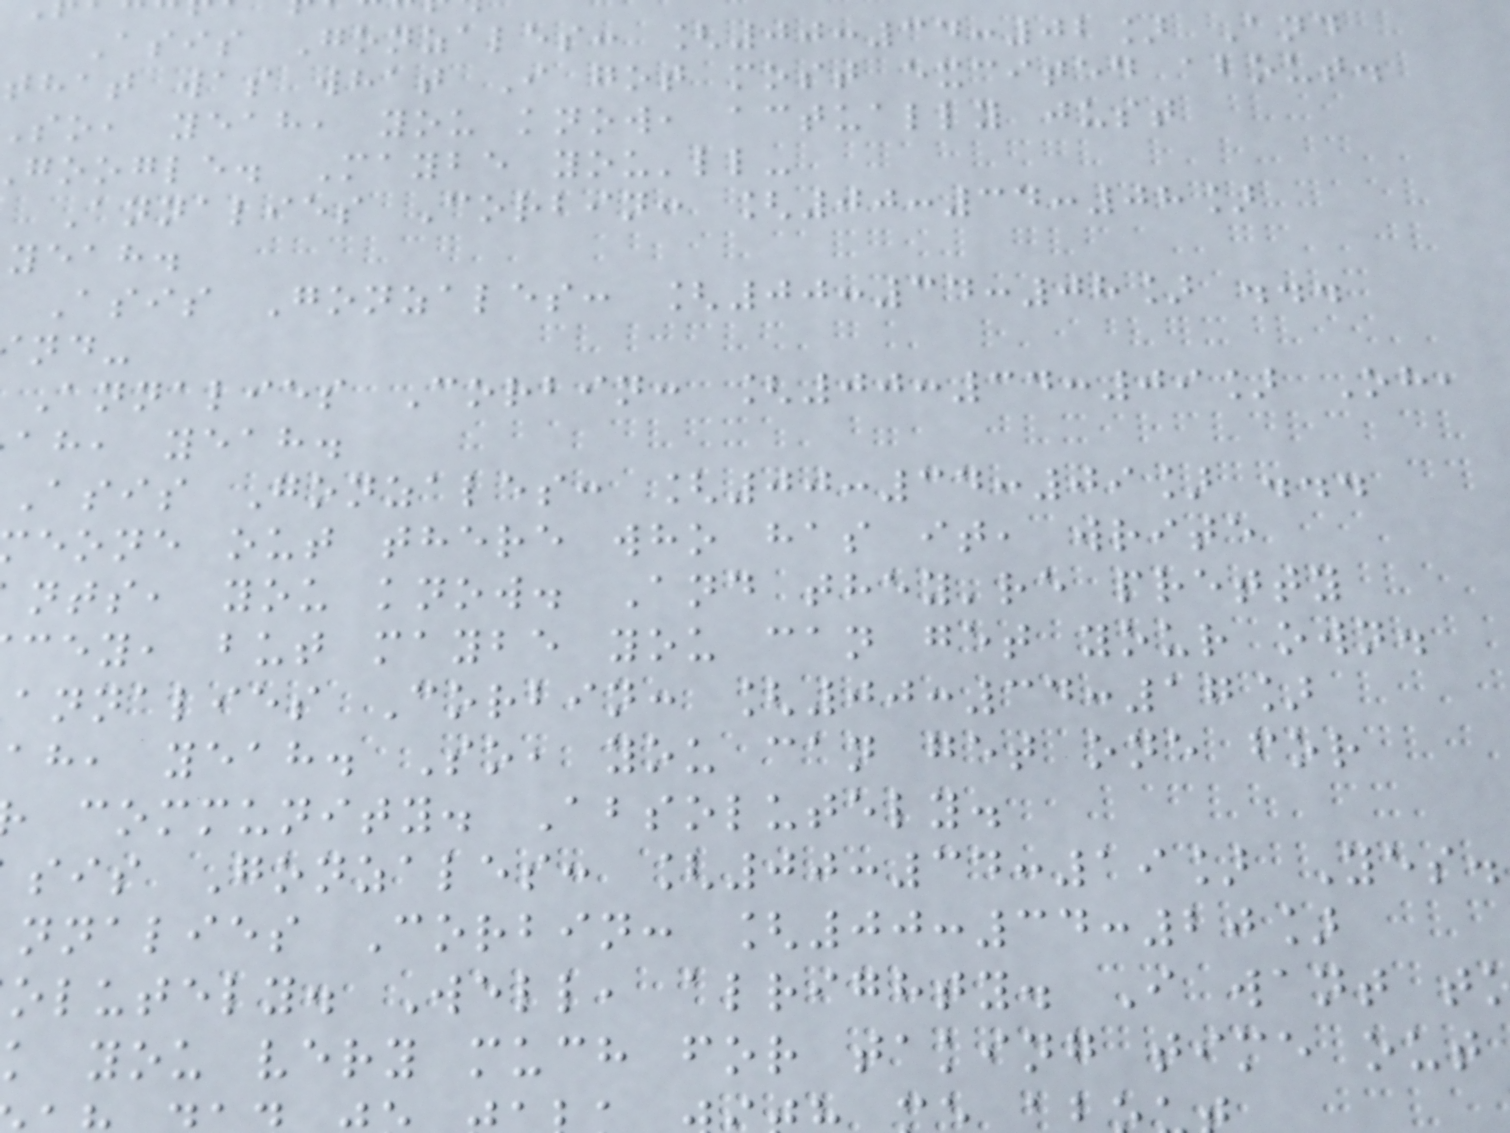Asis Gonzales: [00:34:02] And
that was what I got most excited about.
so, yeah, you know, actually just
google. Maybe you'll-
Annalies Corbin: [00:34:08]
yeah.
Asis Gonzales: [00:34:08] ...
Annalies Corbin: [00:34:09] Oh,
ah, yeah.
Asis Gonzales: [00:34:09] ...
eone out there who has it, write
nts, you know. And they're pretty
cey, but maybe you can get your own.
annalies Corbin: [00:34:17]
ah, yeah. So, you can get one for
community. Absolutely.
sis Gonzales: [00:34:19] Yes.
nnalies Corbin: [00:34:20]
olutely. Well, alrighty. I want t
k you very much for taking time out
